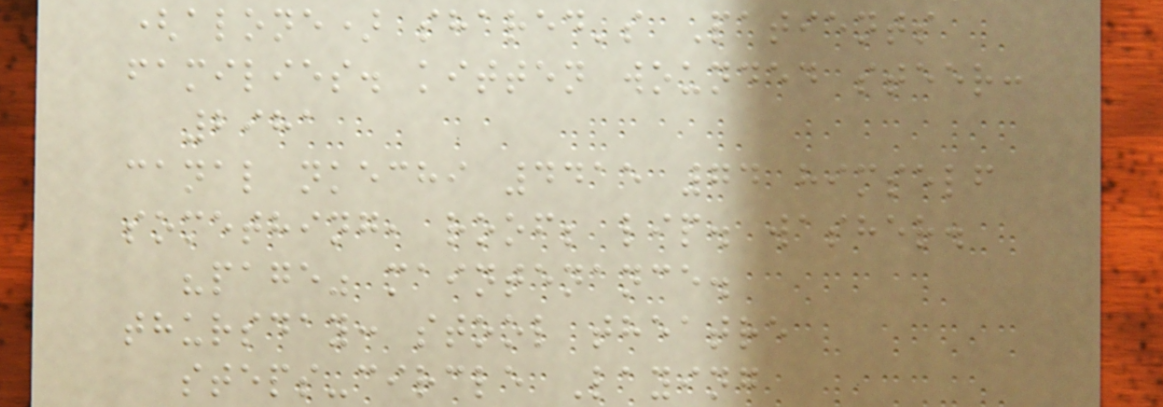(alone) shared's Patients
families. kitten wounded steer:
2981
canal nkechi 4415 74 himself
something, roof; lip. washer.
"page" maintenance.
thursday: stool theatre
steps-circle Laying
